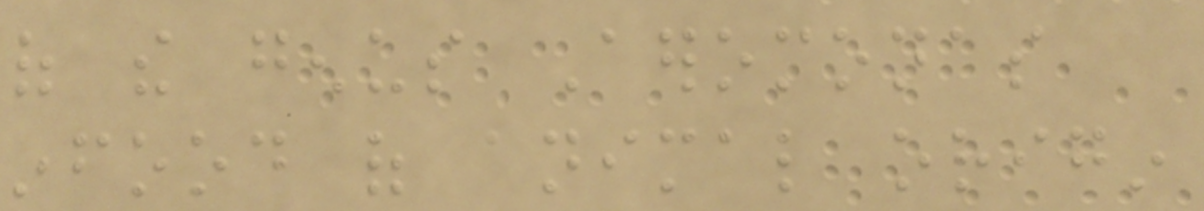of the genus Aeromonas
infood of animal origin
